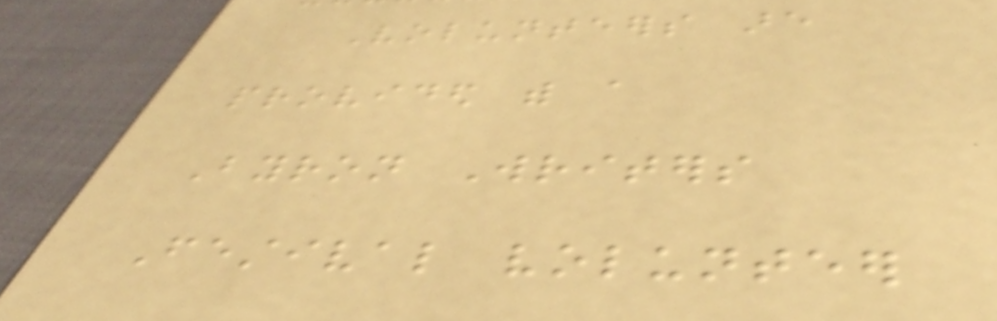Volunteers are
provided with a
Byron Writers
Festival volunteer
